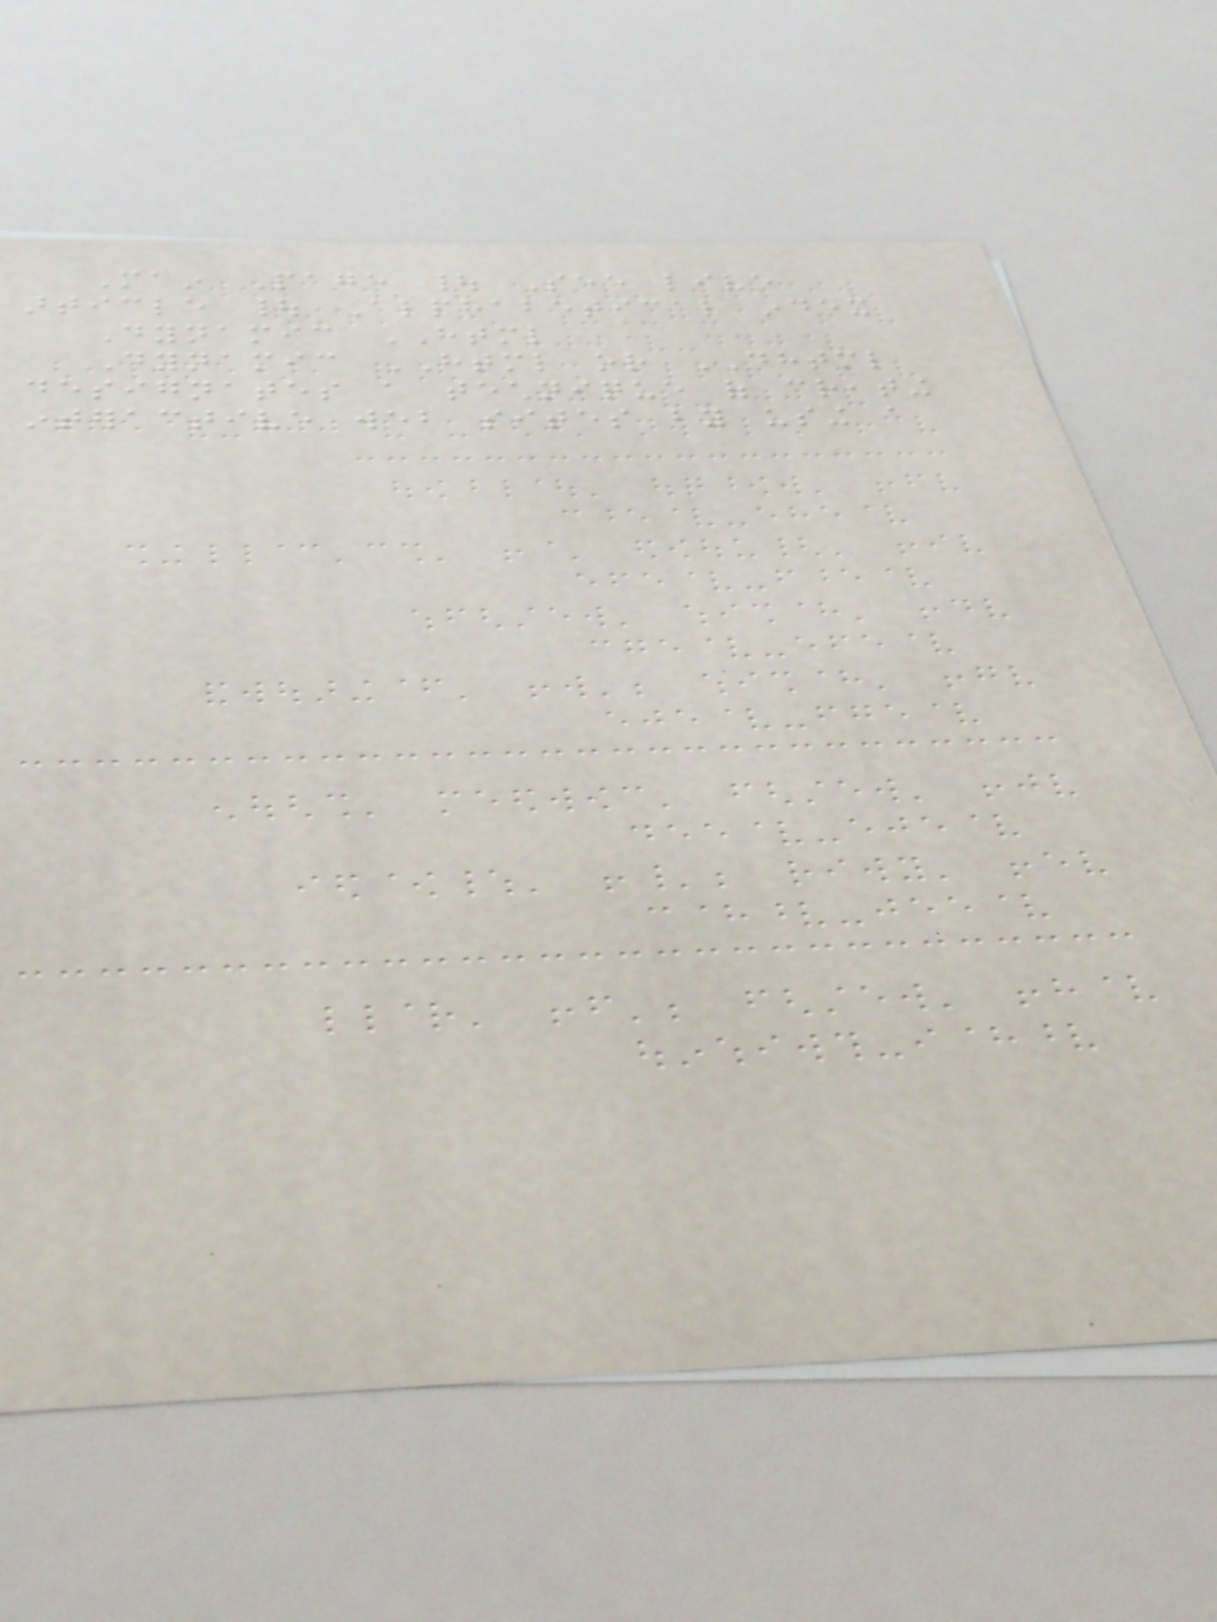Main Page | See live
article | Alphabetical index
Dynamic HTML
Dynamic HTML or DHTML
designates a technique of creating
interactive web sites by using a
